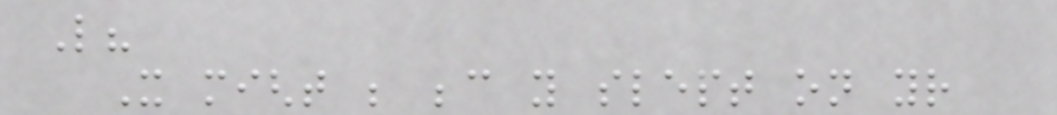Like?
It might be because you slept on your
